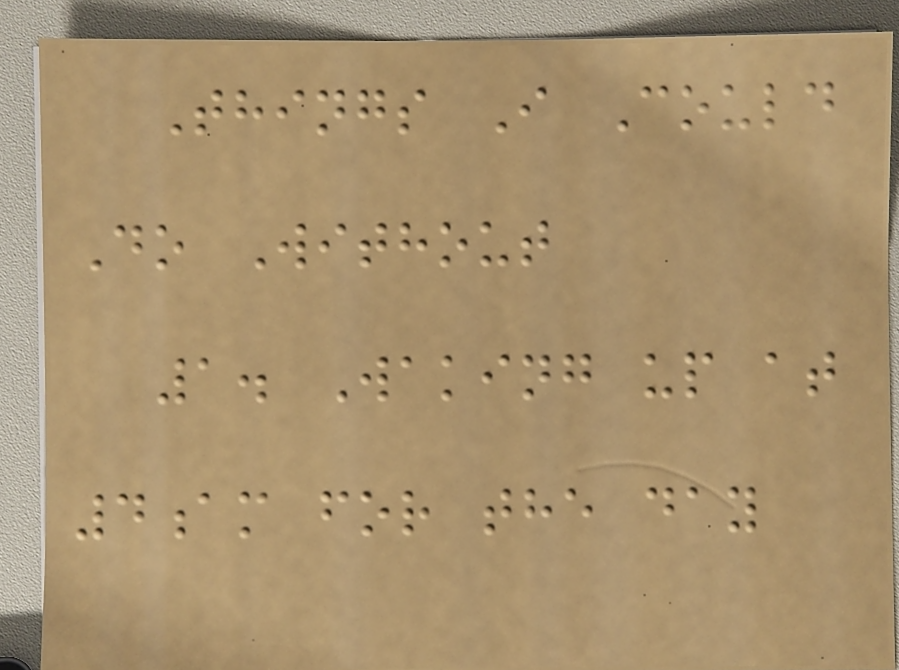Things I Could
Do Without
1. Waking up at
4am for the day
